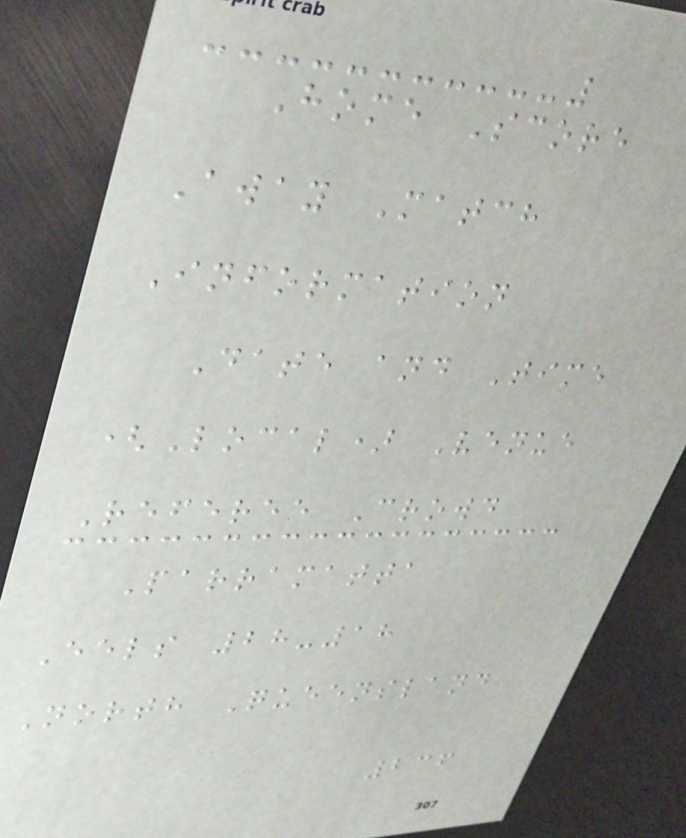Home Score
Away Match
Information
Date and Time
(Local) Venue
Referee Crowd
Parramatta
Eels 28-18
North Queensland
236
